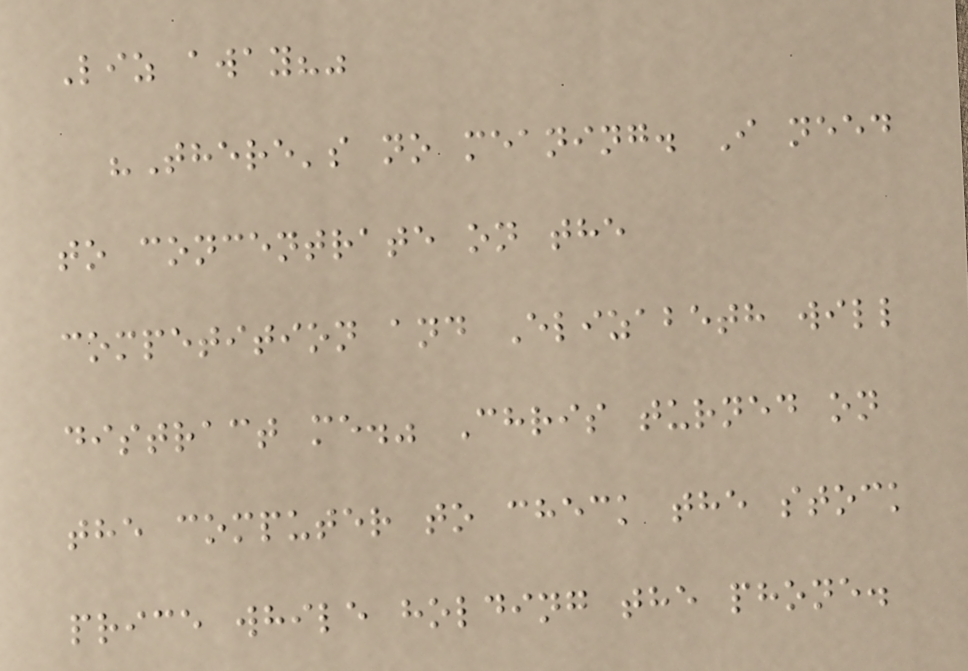Liz away?"
"There's no meaning. I need
to concentrate on the
competition and Elizabeth will
distract me." Chris turned on
the computer to check the stock
price while holding the phone.
